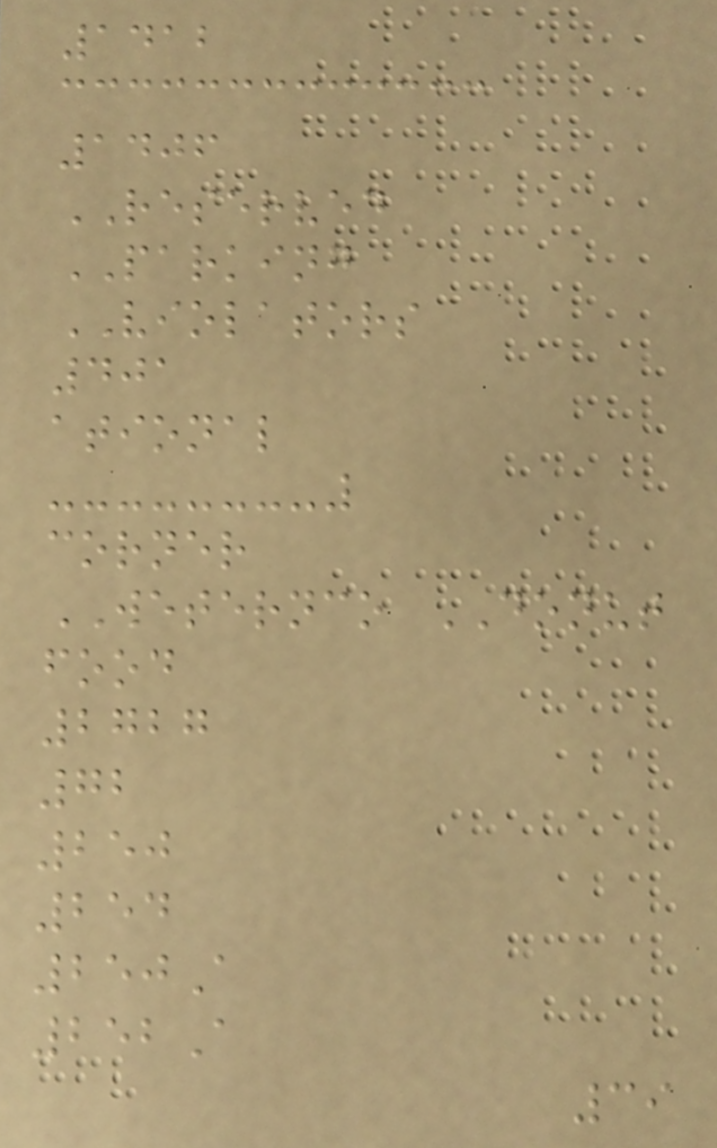1412
1406
RESERVED
PARKING
VIOLATORS
401
ational
corner
WETERNCO DONUT
food
2727
72
250
254
250A
252A
39
